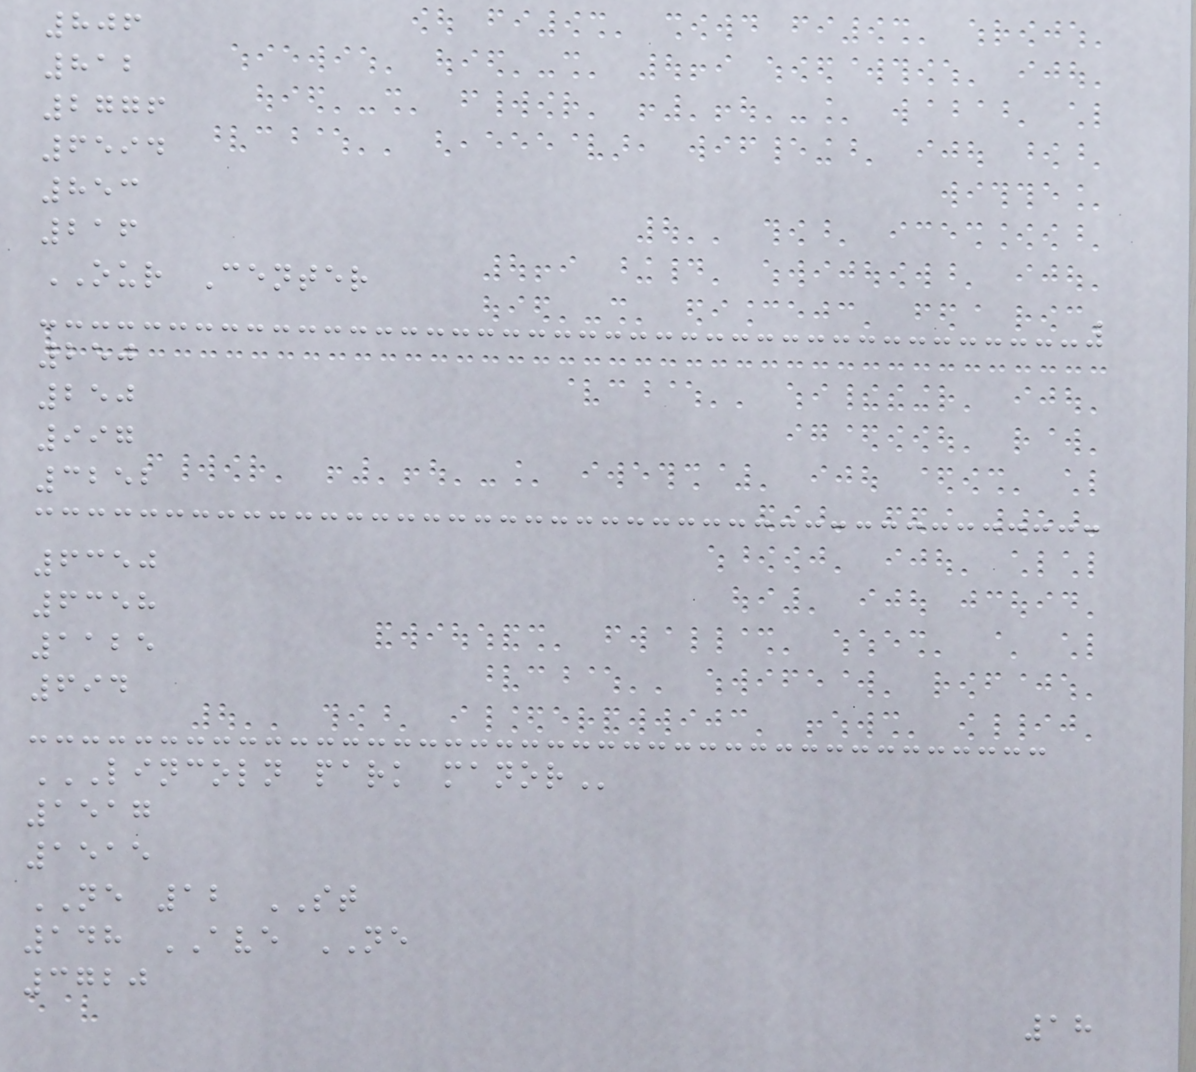806
812
2776
6594
853
216
OUR Center
250
250
997
3252
6350
6358
1125
694
LINCOLN PARK MANOR
1517
1515
NE 12 ST
148 AVE NE
3720
18
